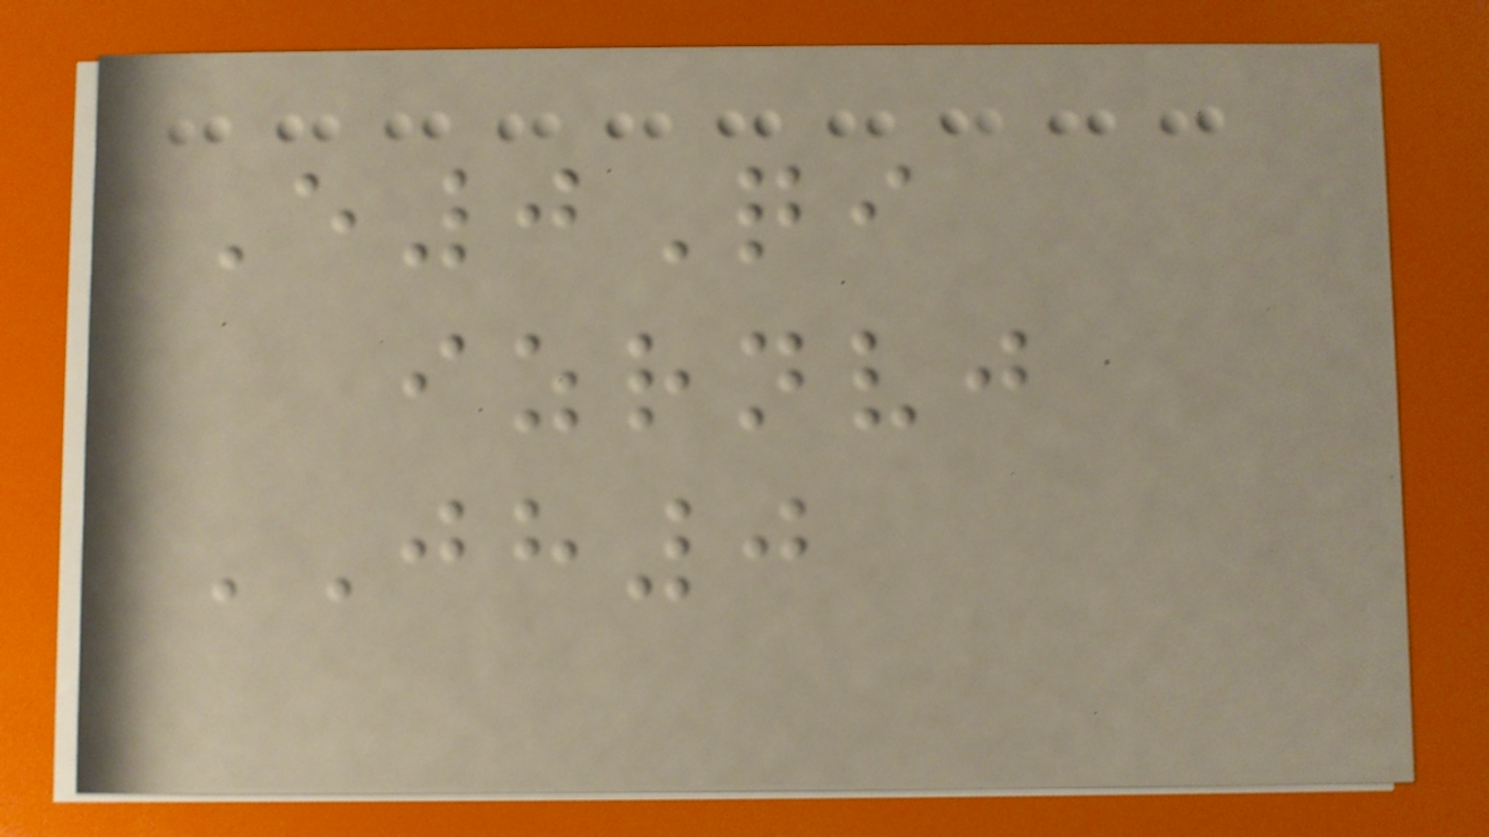E0Qi
izrnvj
JH0
